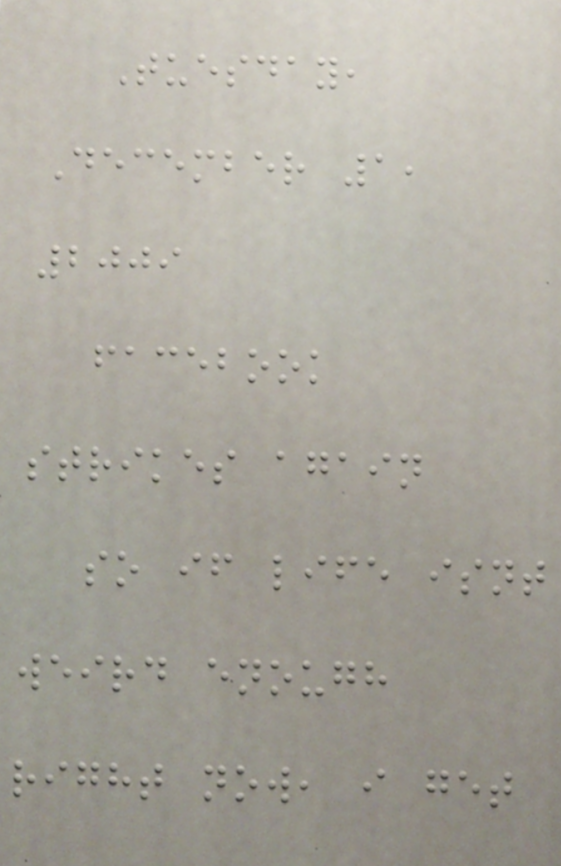Tuesday,
December 1,
2009
facebook
strikes again
so if life isnt
weird enough
right now, i get
